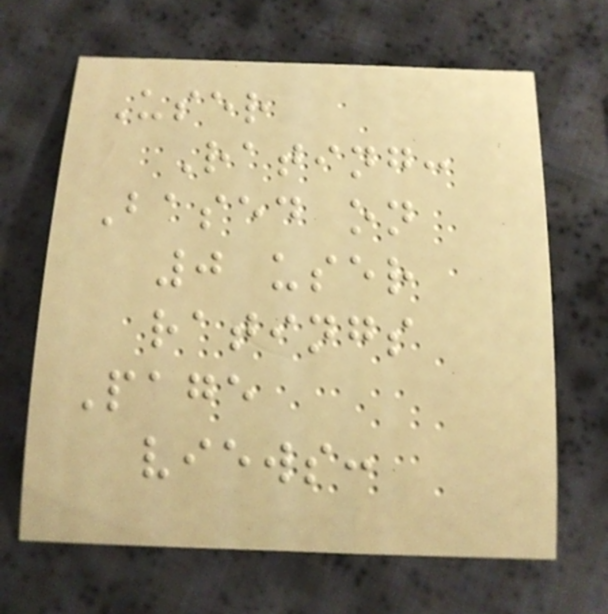User
Rating:
Based on
0 user
ratings
Page
views:
